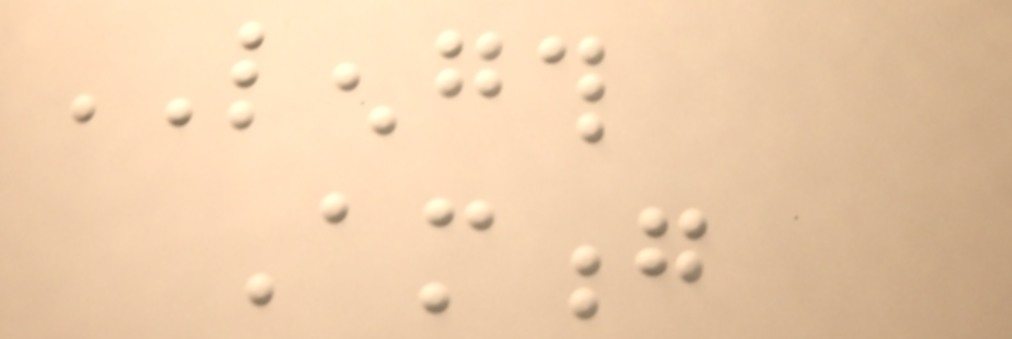LENGTH
Among
